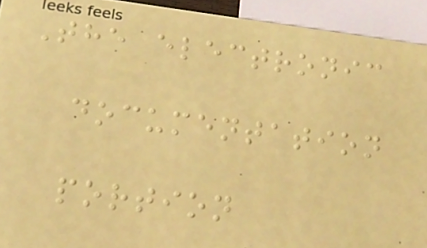The electronic
documentation
portion
